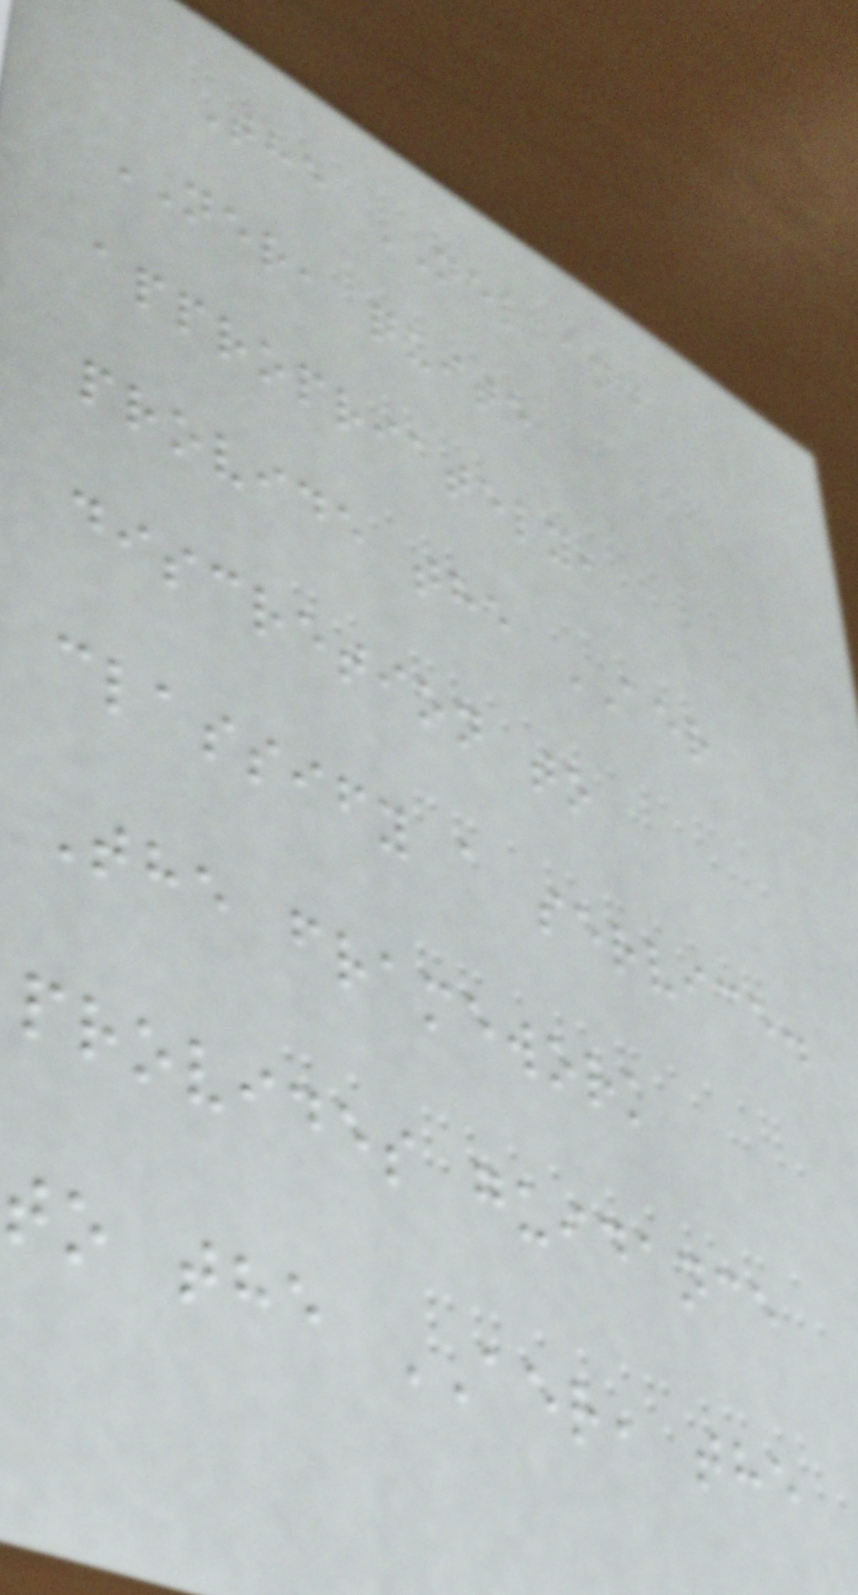The NEL and
NER, quite
appropriately,
provide the AER
discretion to
classify a service.
The framework
provides guidance
to the AER, the
